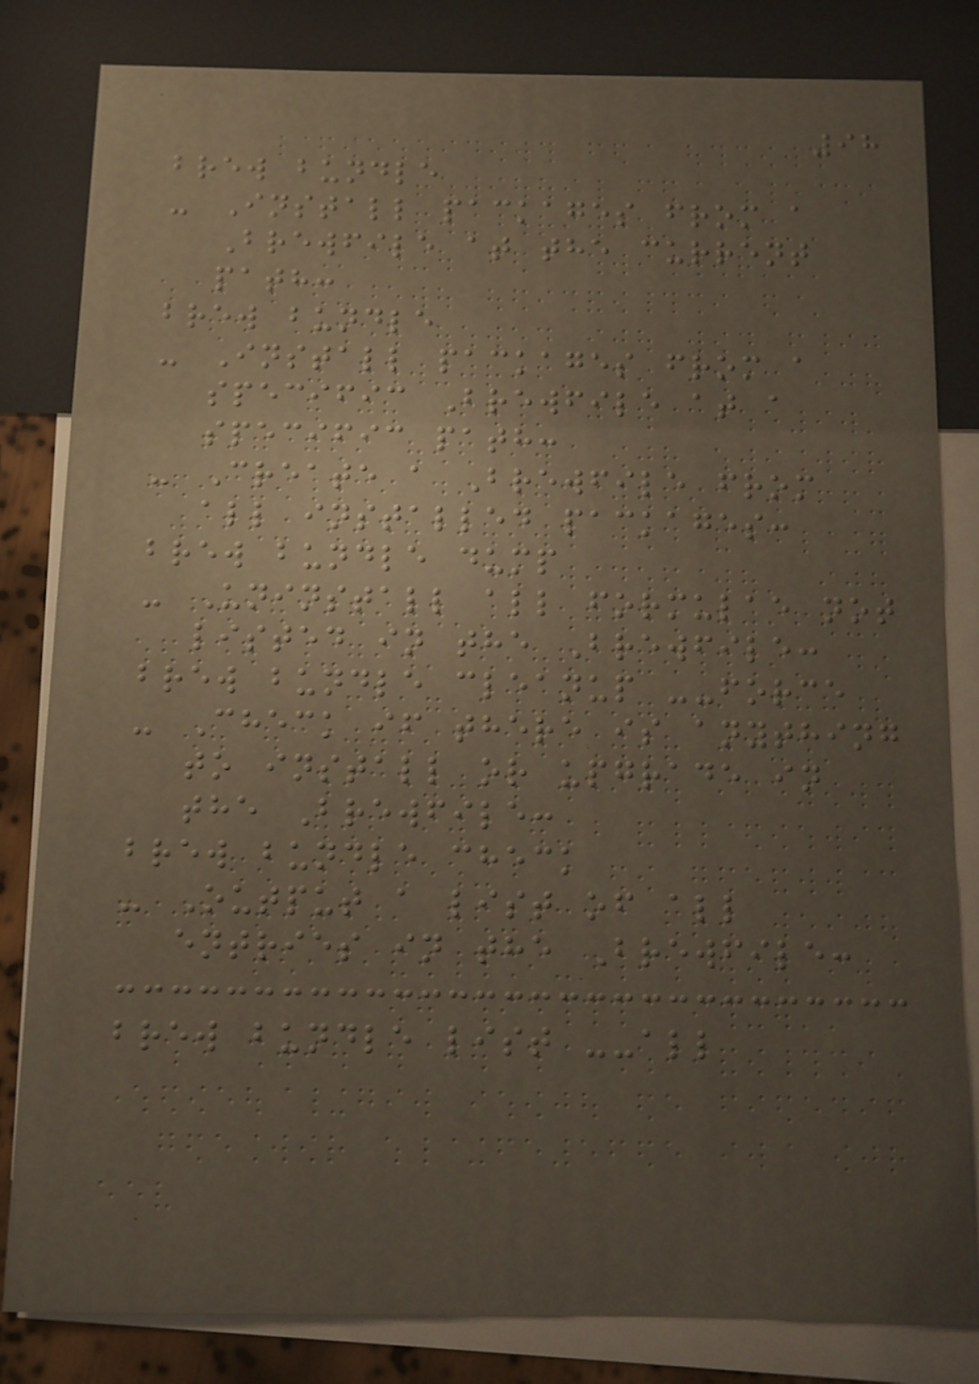98
brew bundle
- Install packages from a
Brewfile at the current
path:
brew bundle
- Install packages from a
specific Brewfile at a
specific path:
- Create a Brewfile from
all installed packages:
brew bundle dump
- Uninstall all formulae not
listed in the Brewfile:
brew bundle cleanup --force
- Check if there is anything
to install or upgrade in
the Brewfile:
brew bundle check
- Output a list of all
entries in the Brewfile:
brew bundle list --all
